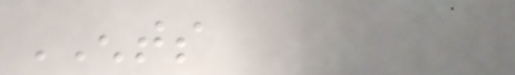ENTS
